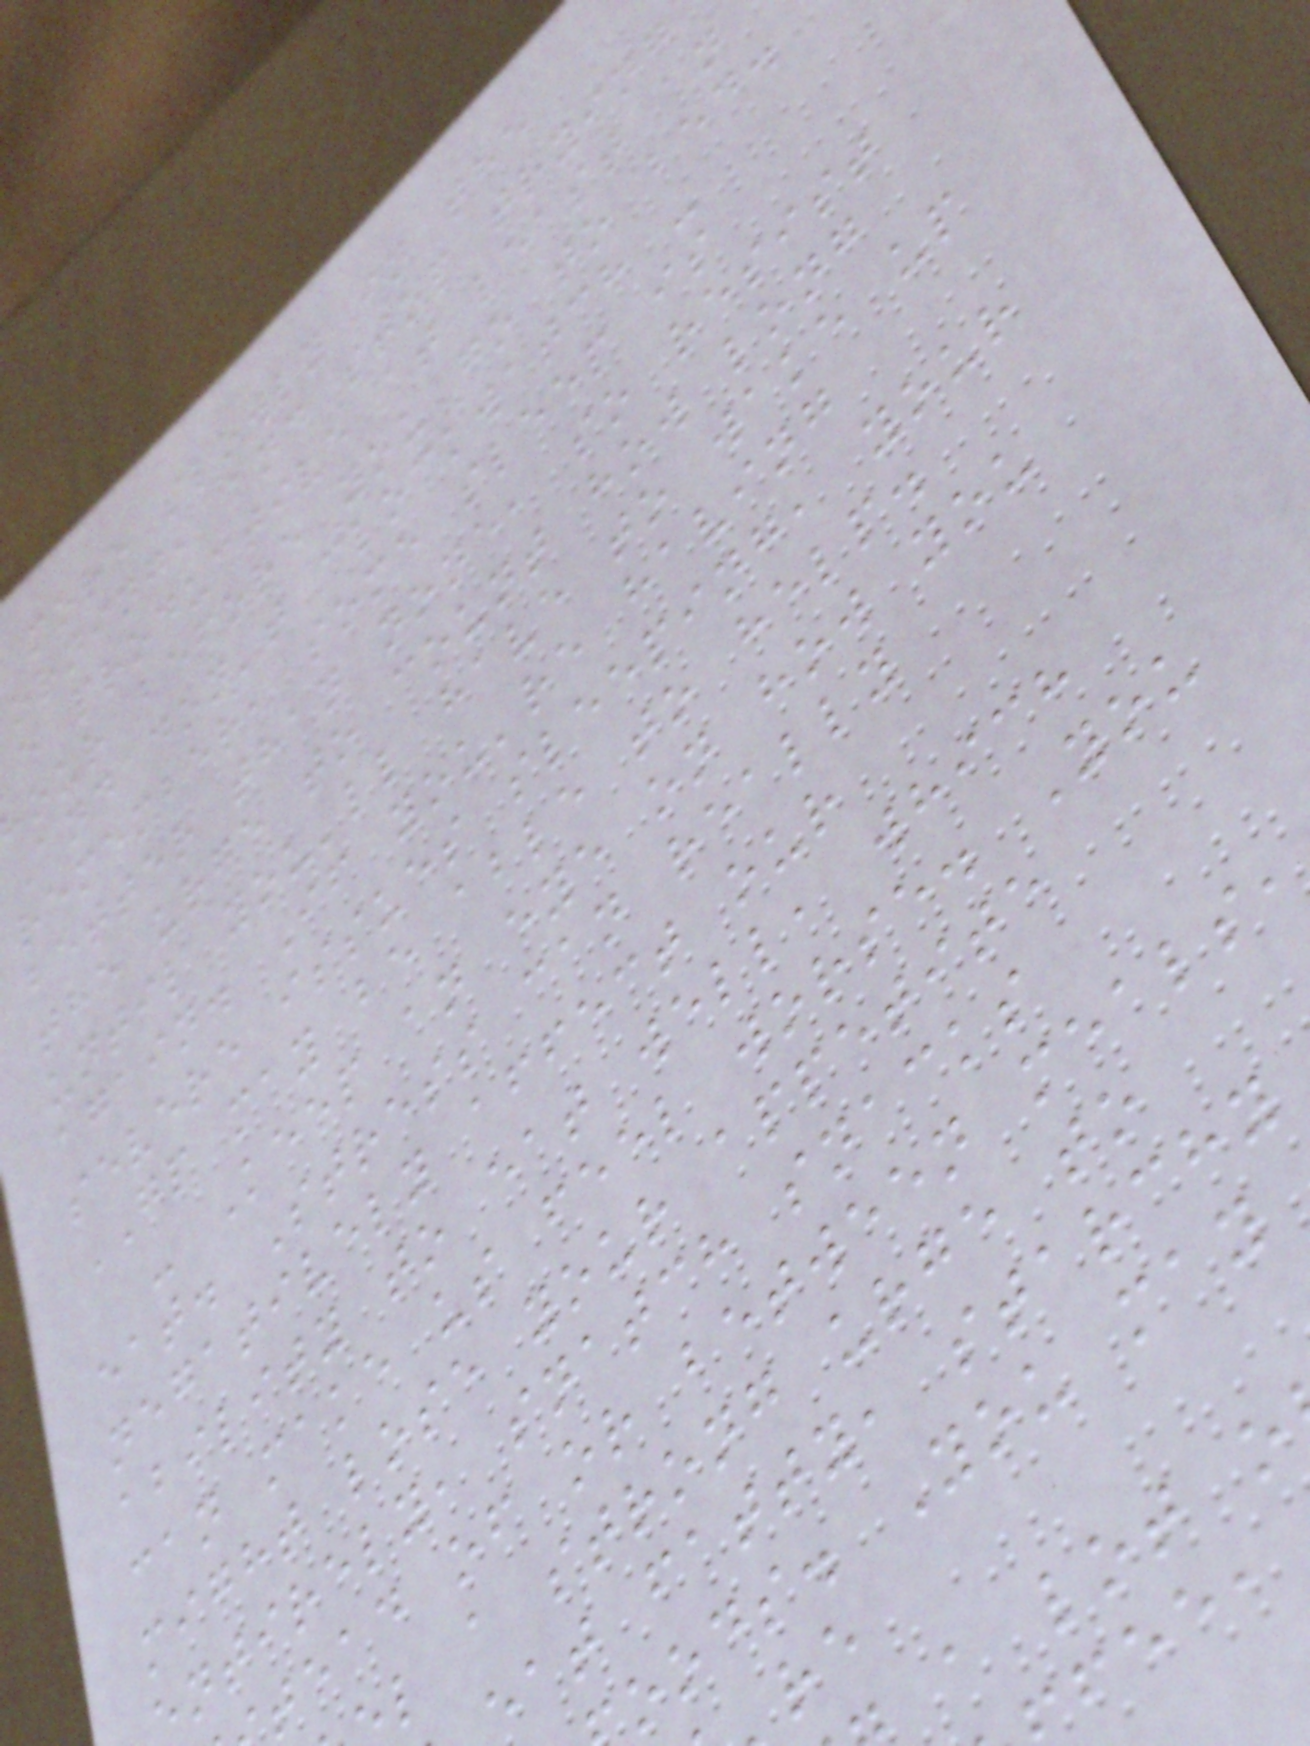more slowly in the
orning, and stop trying
e productive at least an
our before you go to bed.
And don't clockwatch -
remember, some sleep is
better than none, so resist
the urge to count how long
until you'll have to wake up
again. If you're having
severe issues sleeping, your
GP may be able to help.
- Keep an eye on how you
eat. Stress can really
negatively affect our
ability to eat well, which
can make us feel worse. You
might lose your appetite
ntirely, snatch snacks
tead of or between meals,
l a strong urge to
eat fatty, starchy
oods. You may
a lot o
